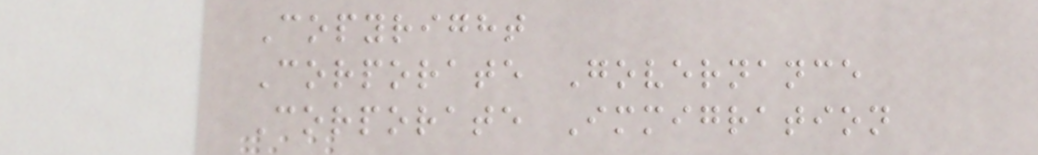Copyright
Corporate Governance
Corporate Immigration
